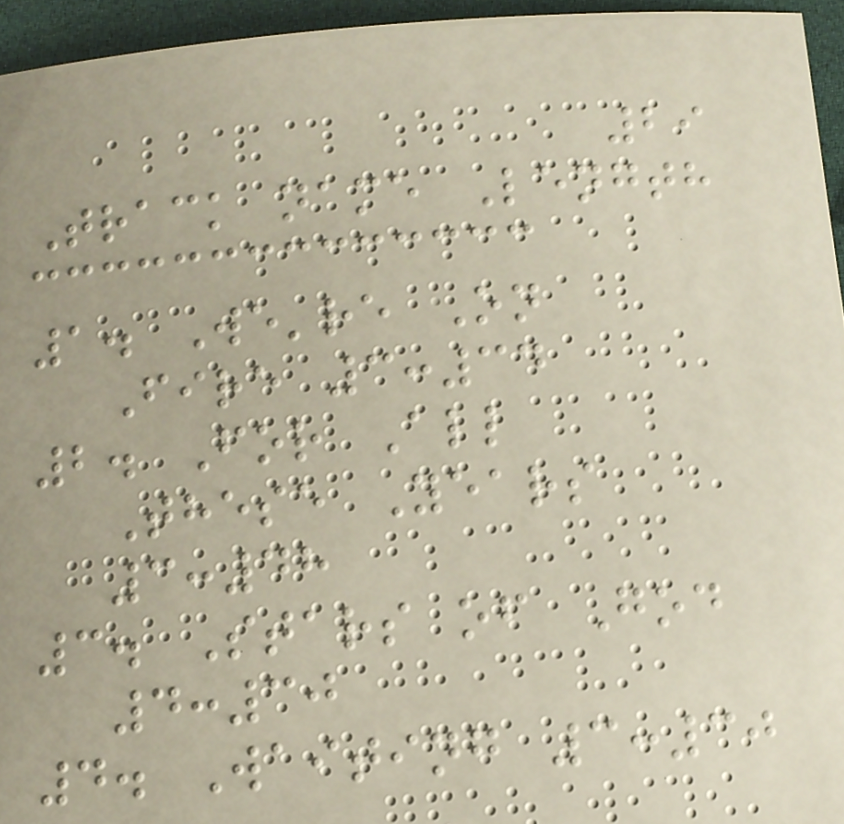29
Track name Length
1. We're On
Fire 3:34
2. For All
These Years
3:48
3. Stars of God
4:30
4. Waiting 3:30
